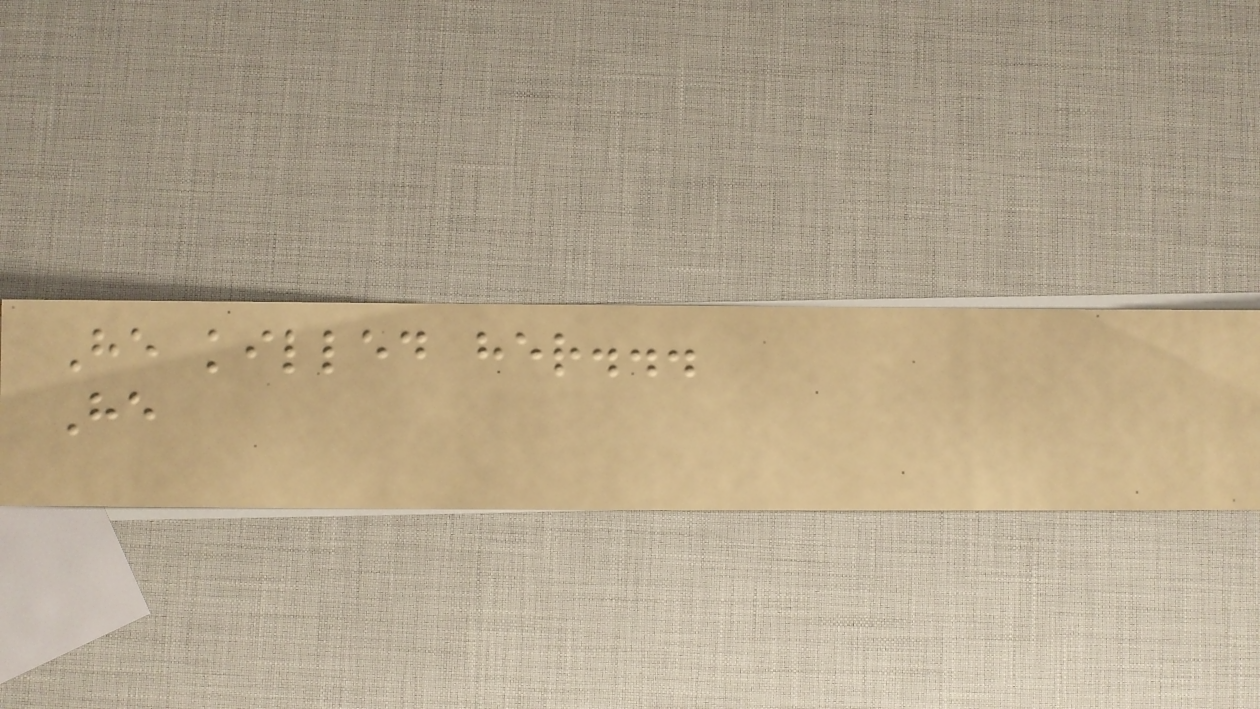He killed her...
He
